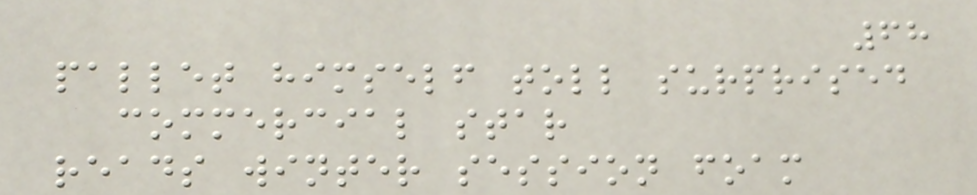68
pallet himself toll surprised
commercial star
reads winter session foam
